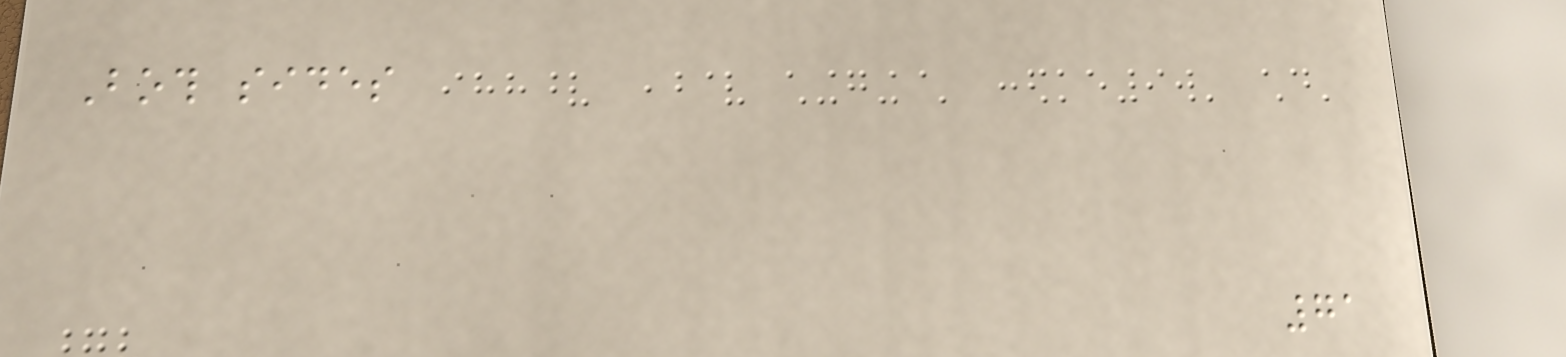Both sides
71
